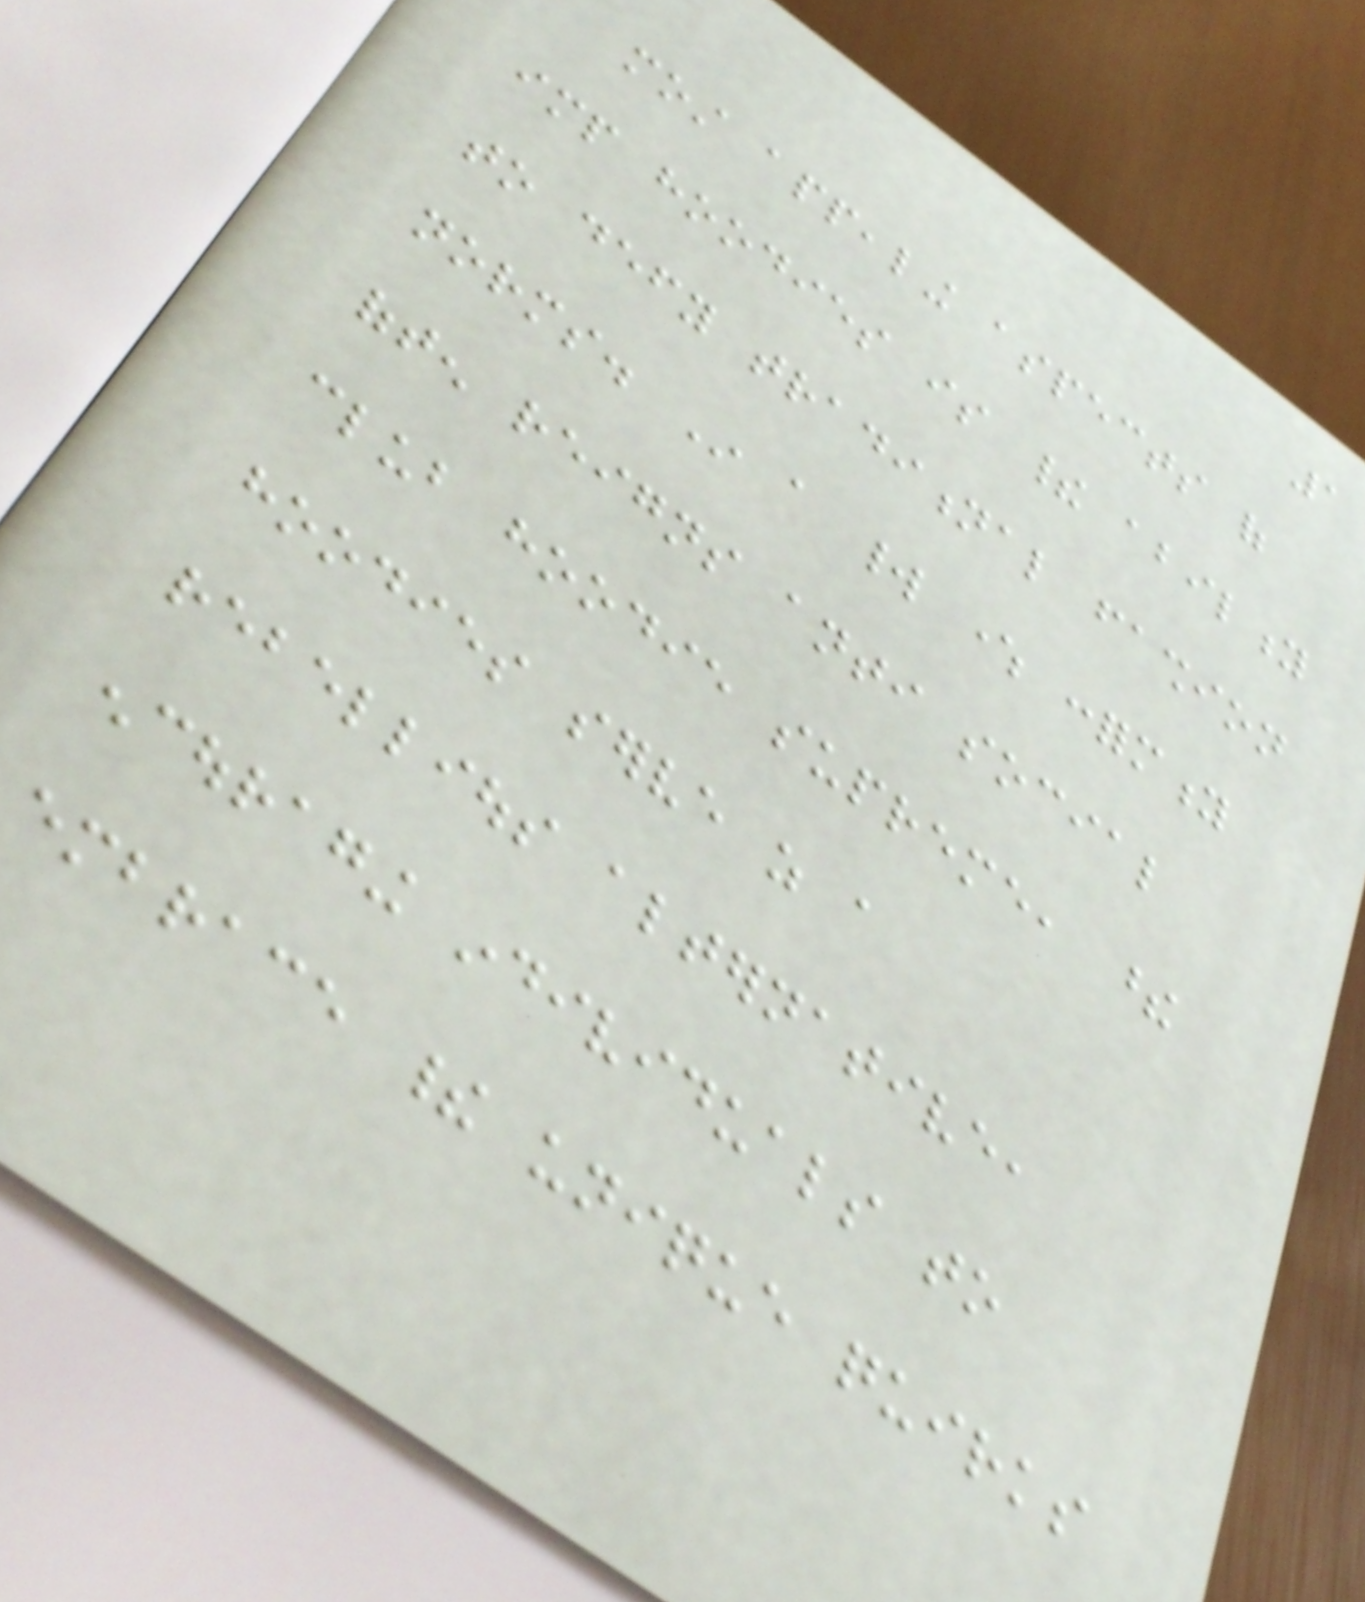1
most appealing aspects of
imp hoodies is their ability
to defy traditional fashion
norms. In a world where conformity
often reigns anti social
club hoodie supreme, these
hoodies serve as a
rebellious alternative,
encouraging individuals to
embrace their unique quirks
